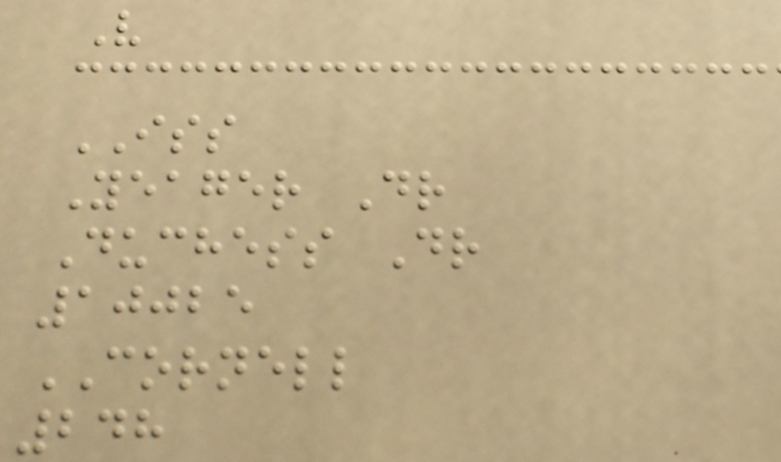V
ISS
Yeager Dr
Duchess Dr
10025
CORNELL
248
